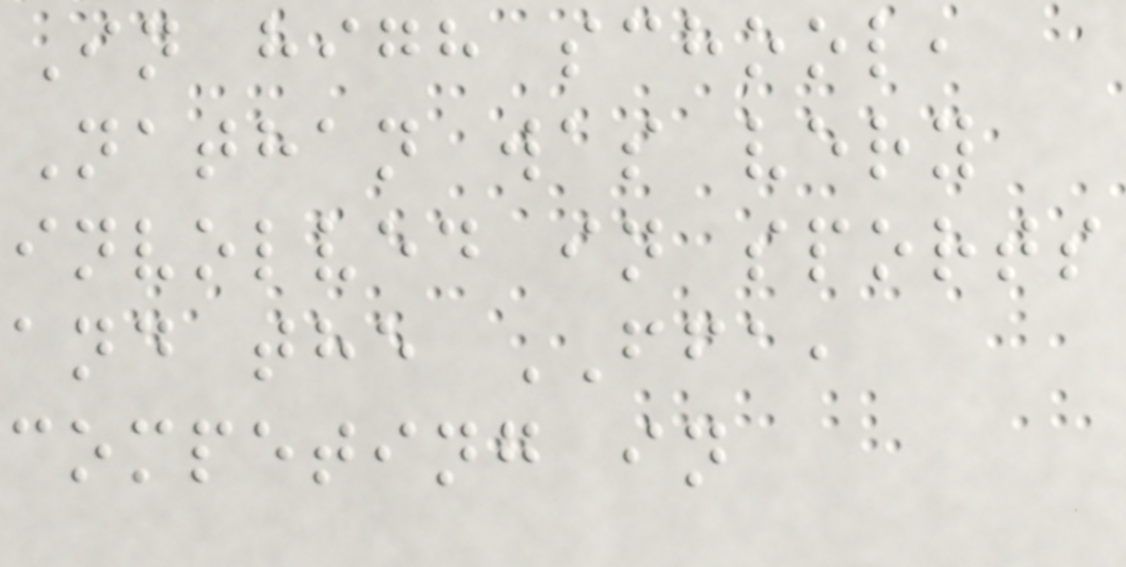In high school,
Nathan was very
involved in sports
and the FFA,
competing in
